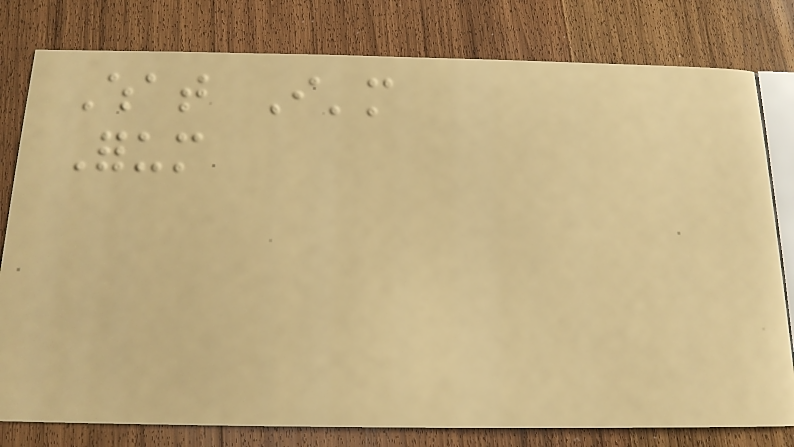What I'm
Forum
